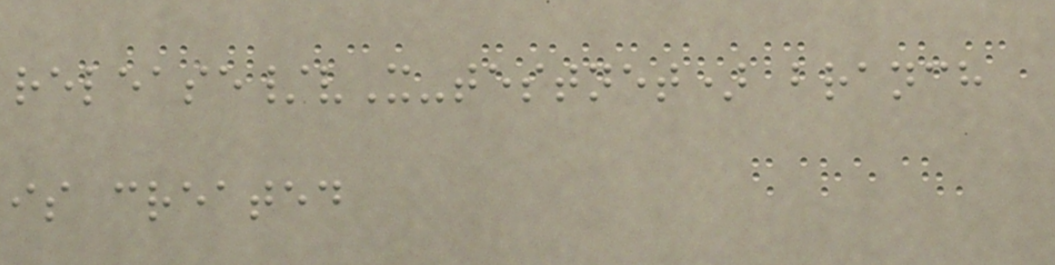release/vX-testnet) branch
is created
